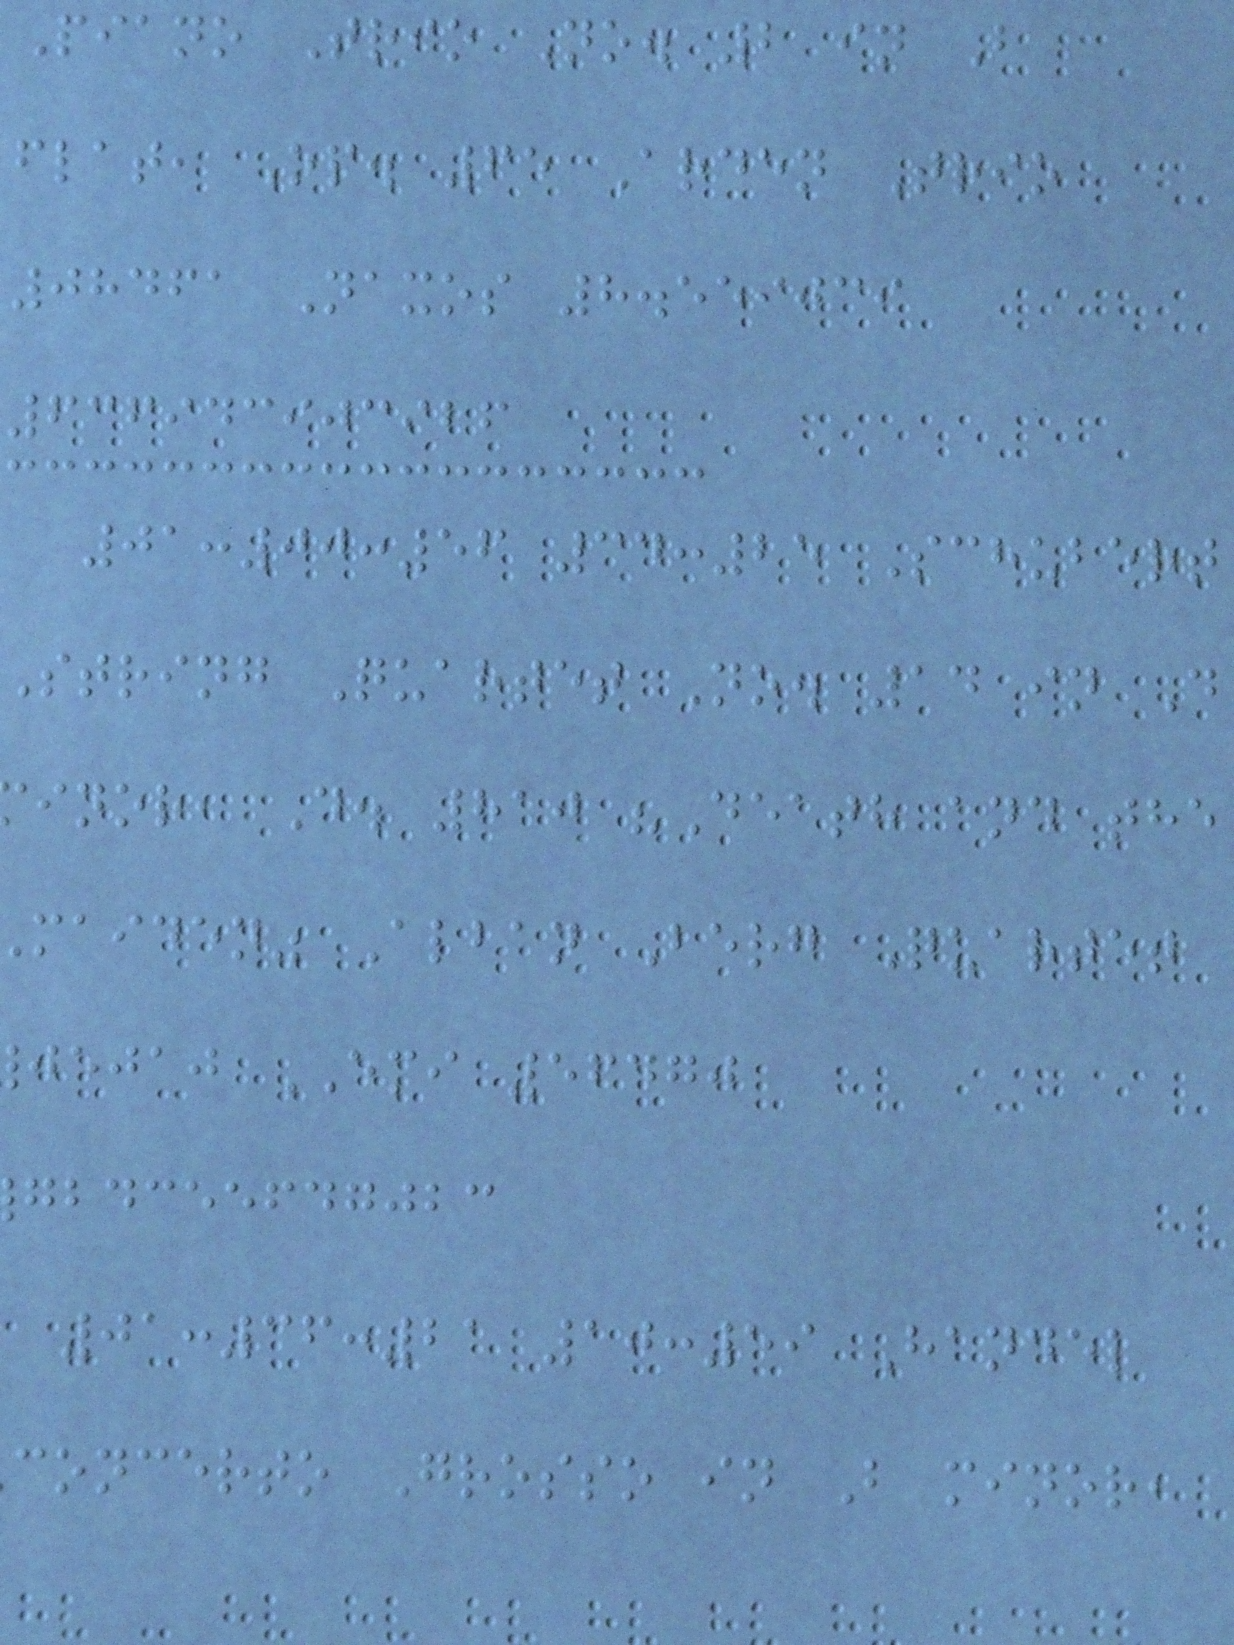Piano Trio No. 2 in B
flat, Op. 65 Arden Trio
08461 Naxos 8.559039
636943903926
01:00:56 34:25 Schubert
string Quartet No. 14 in D
inor, D. 810 "Death and the
maiden" Alban Berg Quartet
jejaj EMI 56470
gbdceefdgjbc
01:36:21 10:59 Handel
concerto Grosso in B minor,
